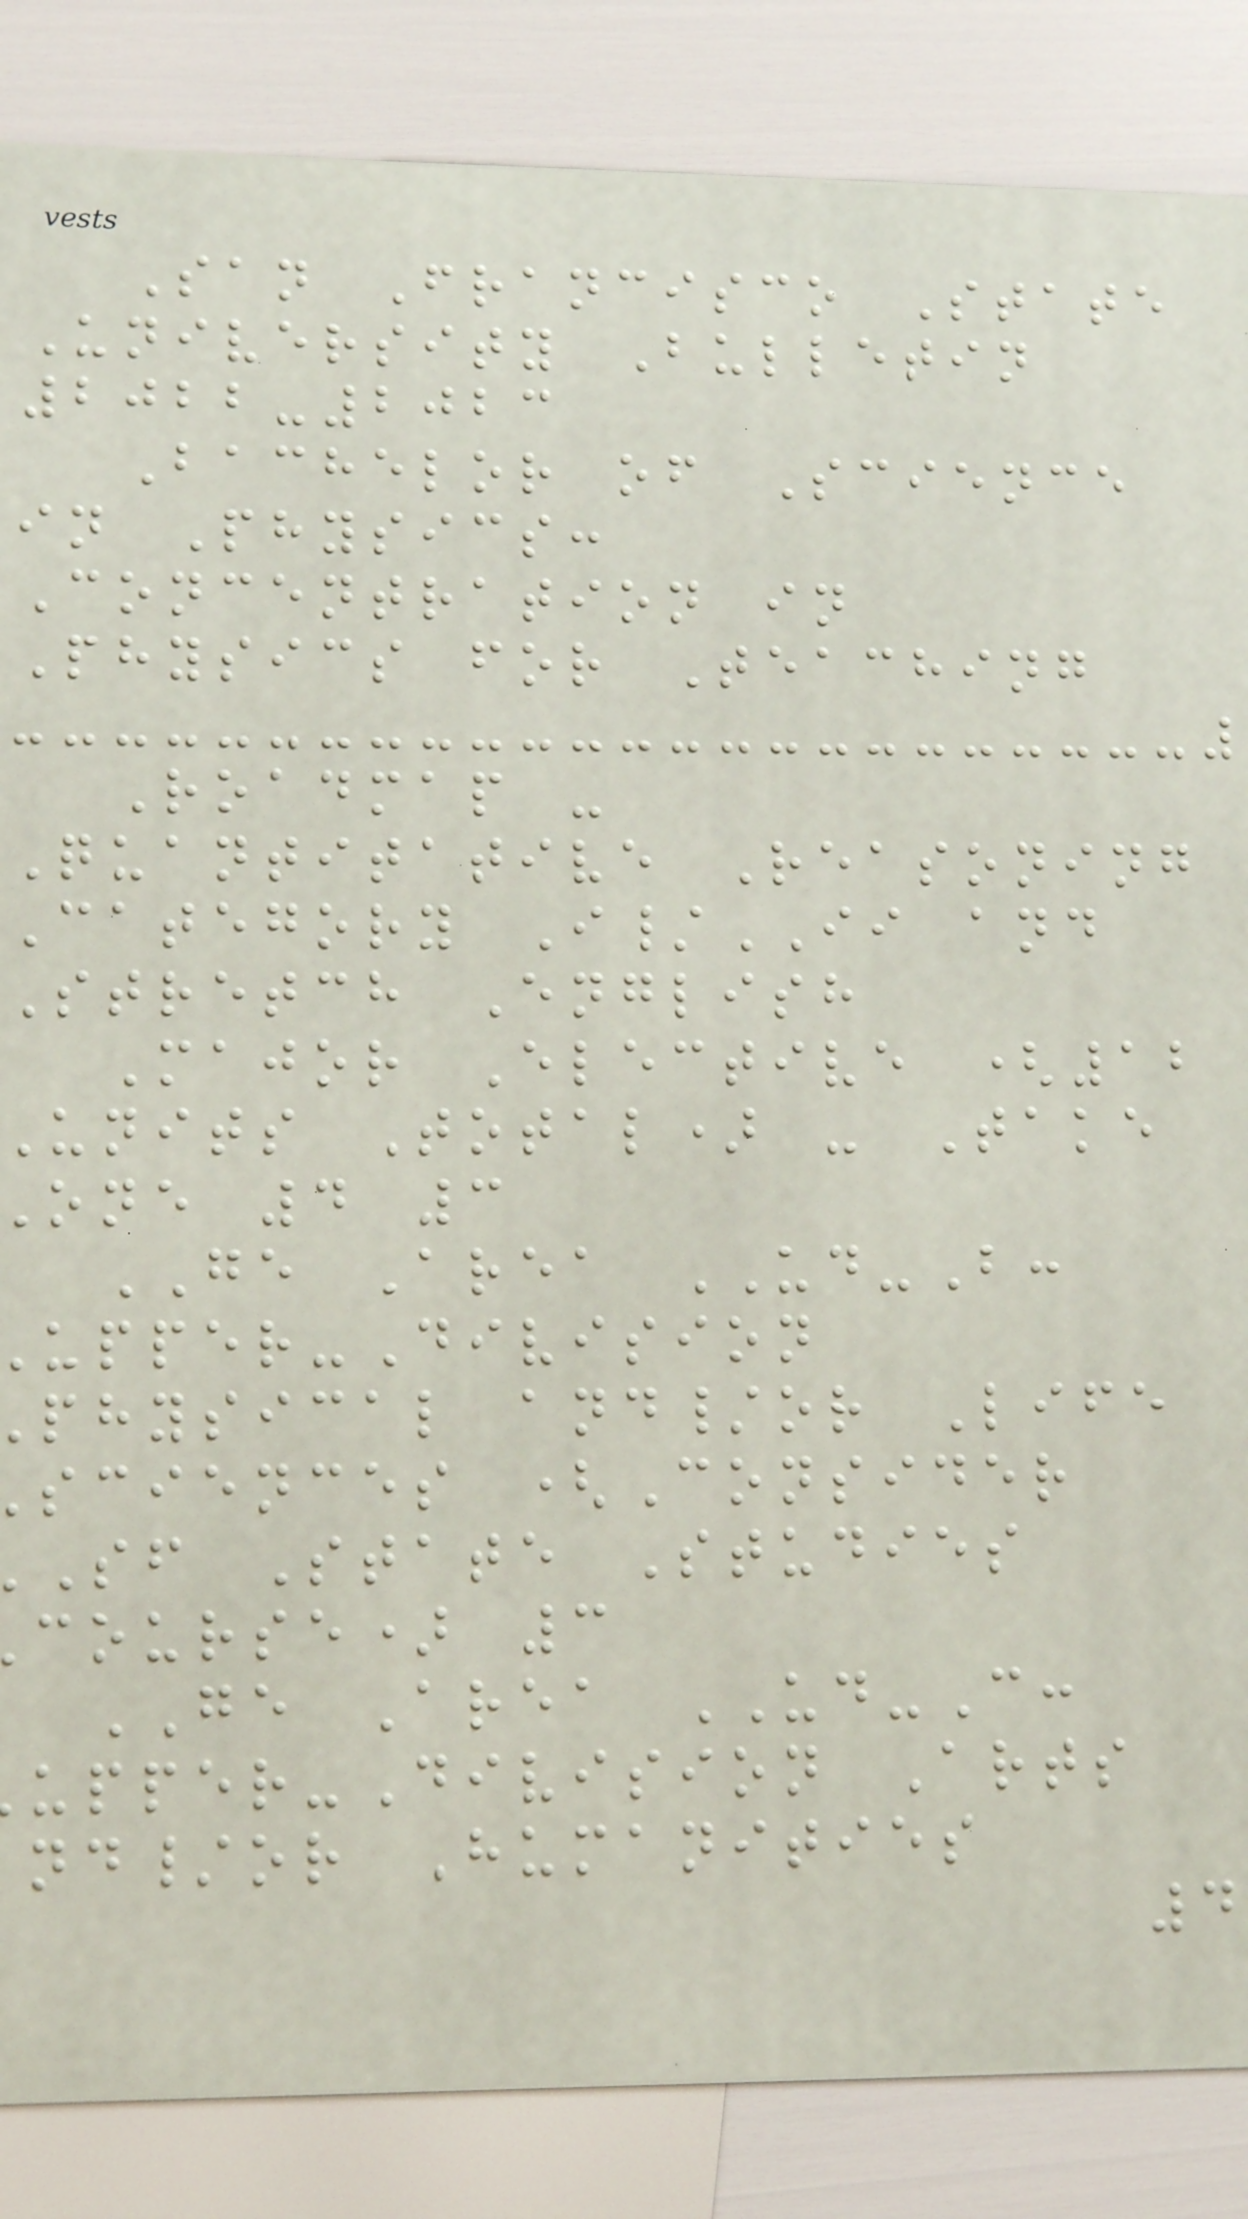San Francisco State
University Bulletin
2022-2023
Bachelor of Science
in Physics:
Concentration in
Physics for Teaching
Roadmap -
Quantitative Reasoning
Category I/II and
Stretch English
Major Elective (12
units Total) - Take
one 4 3
GE Area UD-B:
pper-Division
physical and/or Life
sciences (Consider
sf State Studies
course) 3
GE Area UD-C:
pper-Division Arts
nd/or Humanities
